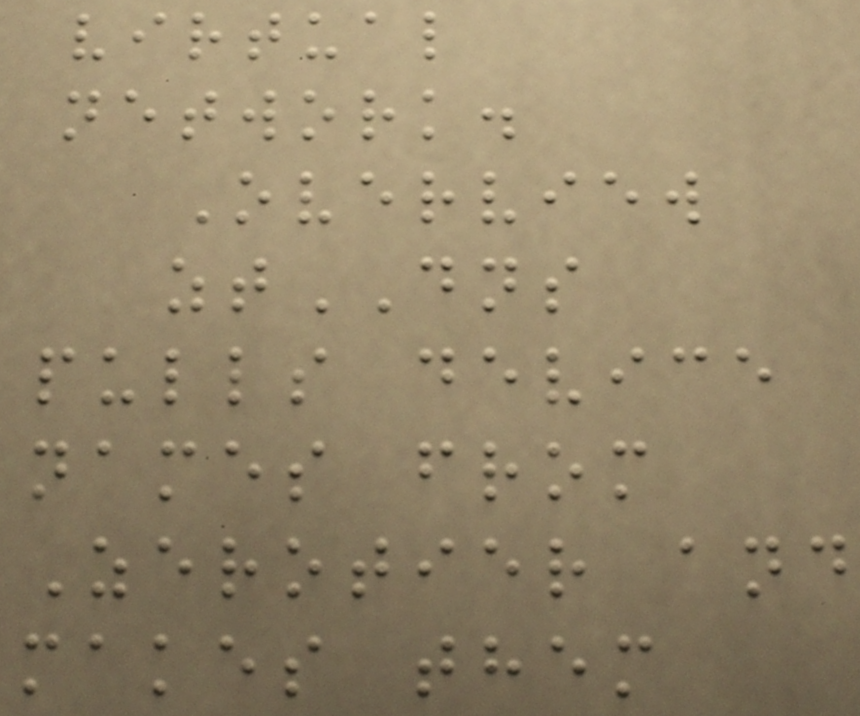virtual
network.
Overview
ztDNS
pulls device
names from
Zerotier and
makes them
